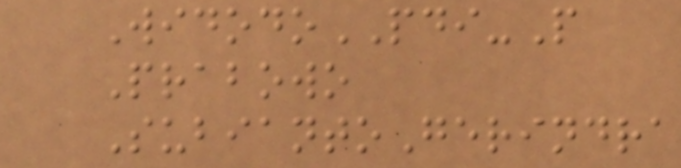WidodoPDI-P
Prabowo
SubiantoGerindra
